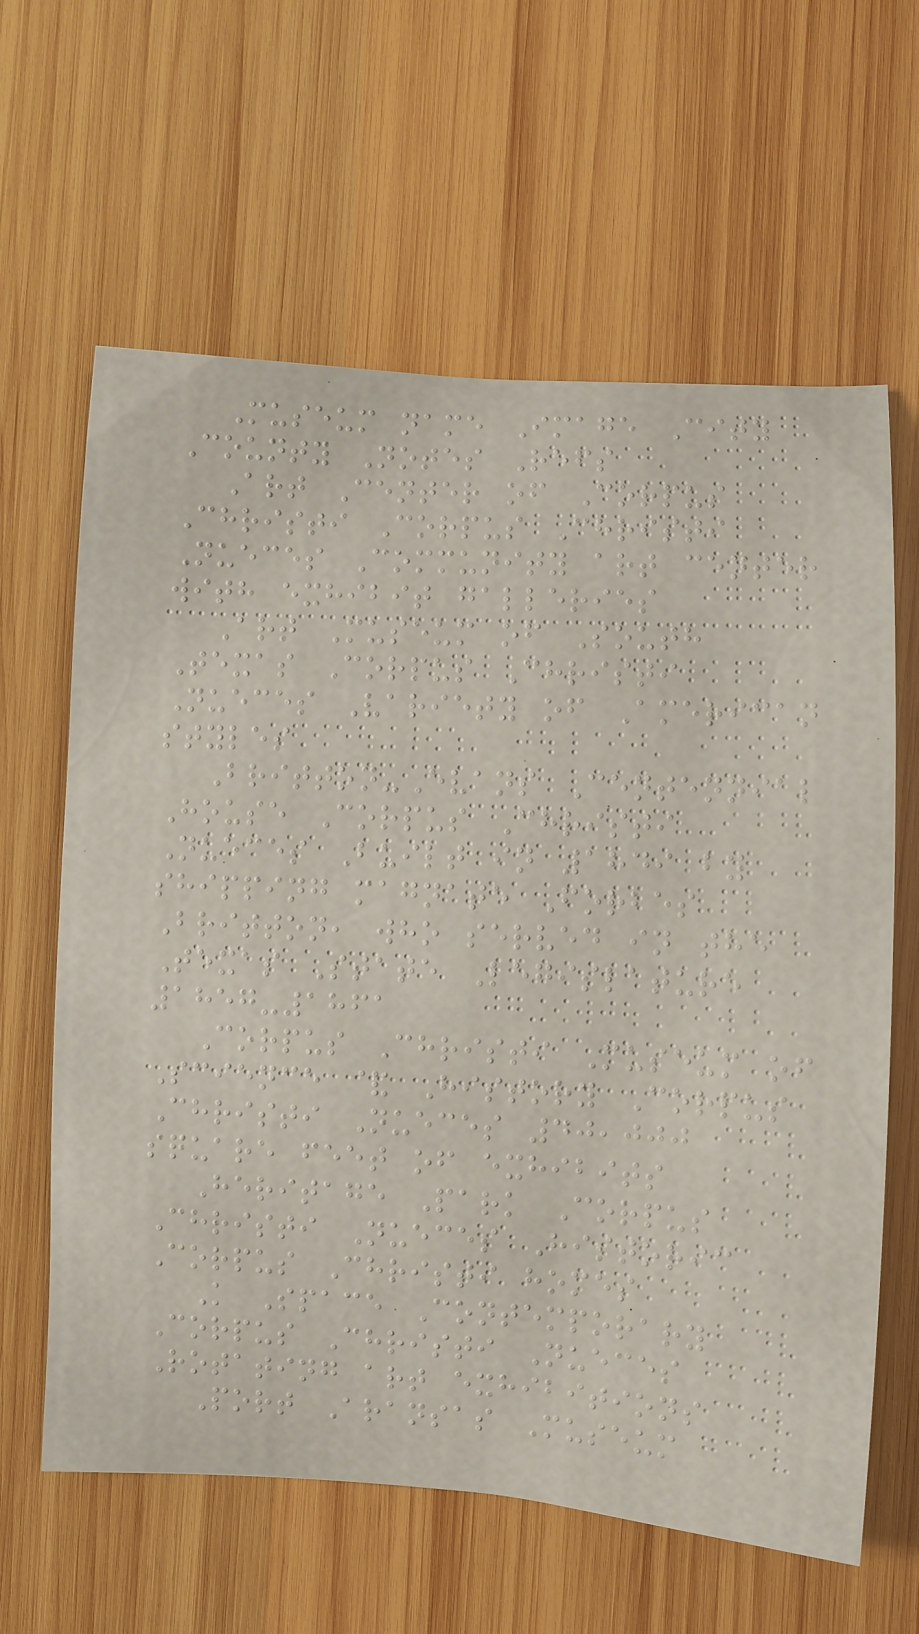Museum name Image City
County Notes Refs
Art Center of Corpus
Christi Corpus Christi
Nueces Community art center
with exhibit galleries
Art Museum of South
Texas Corpus Christi
Nueces Variety of American
styles
Britton-Evans Centennial
House Corpus Christi
Nueces Built in 1849 by
shipping magnate Forbes
Britton, who served in the
Texas State Legislature
1857-1861
Corpus Christi Museum of
Science & History Corpus
Christi Nueces 40,000
square feet of exhibits
Heritage Park Corpus
Christi Nueces Historic
Corpus Christi homes
K Space Contemporary
Corpus Christi Nueces
Rotating art exhibitions
Port Aransas Museum
